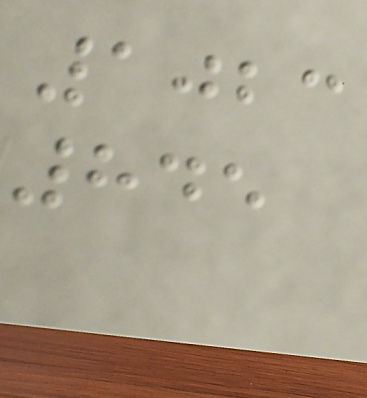1023
845
